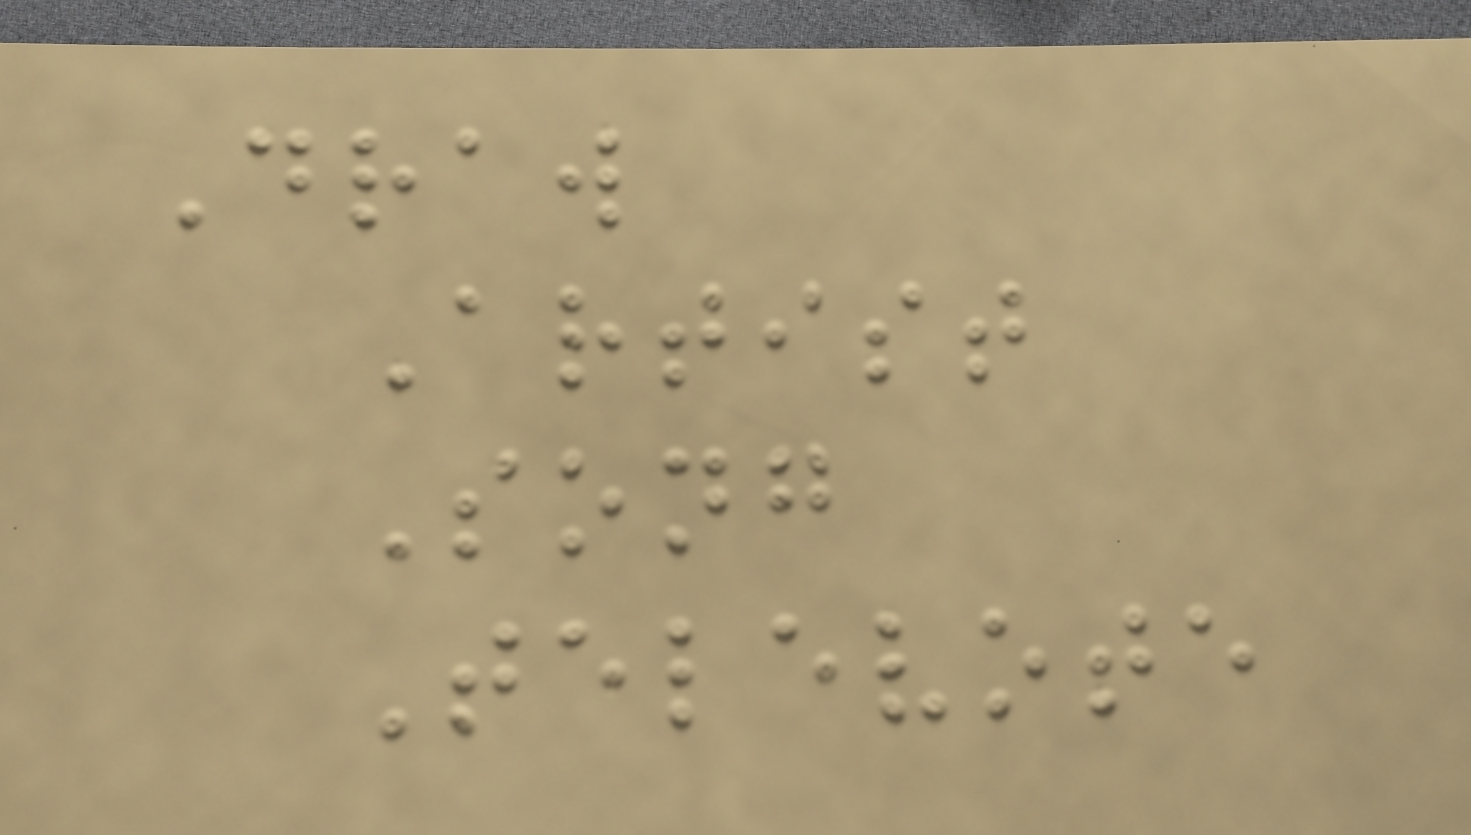Draw
Artist
Song
Televote
